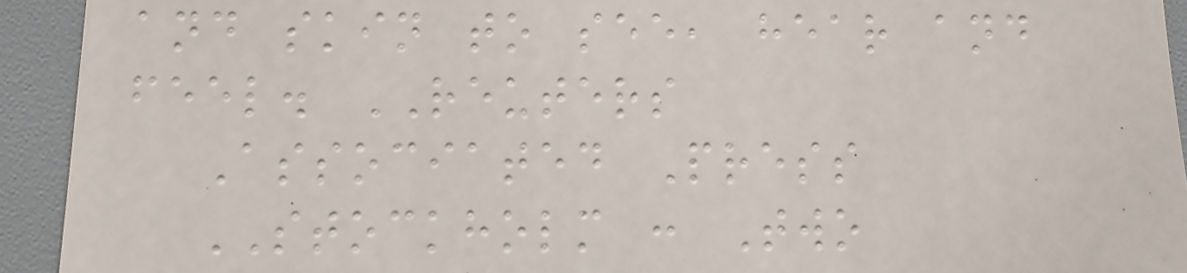and skin to see, hear and
feel. REUTERS
Associated Press
STOCKHOLM : Two
